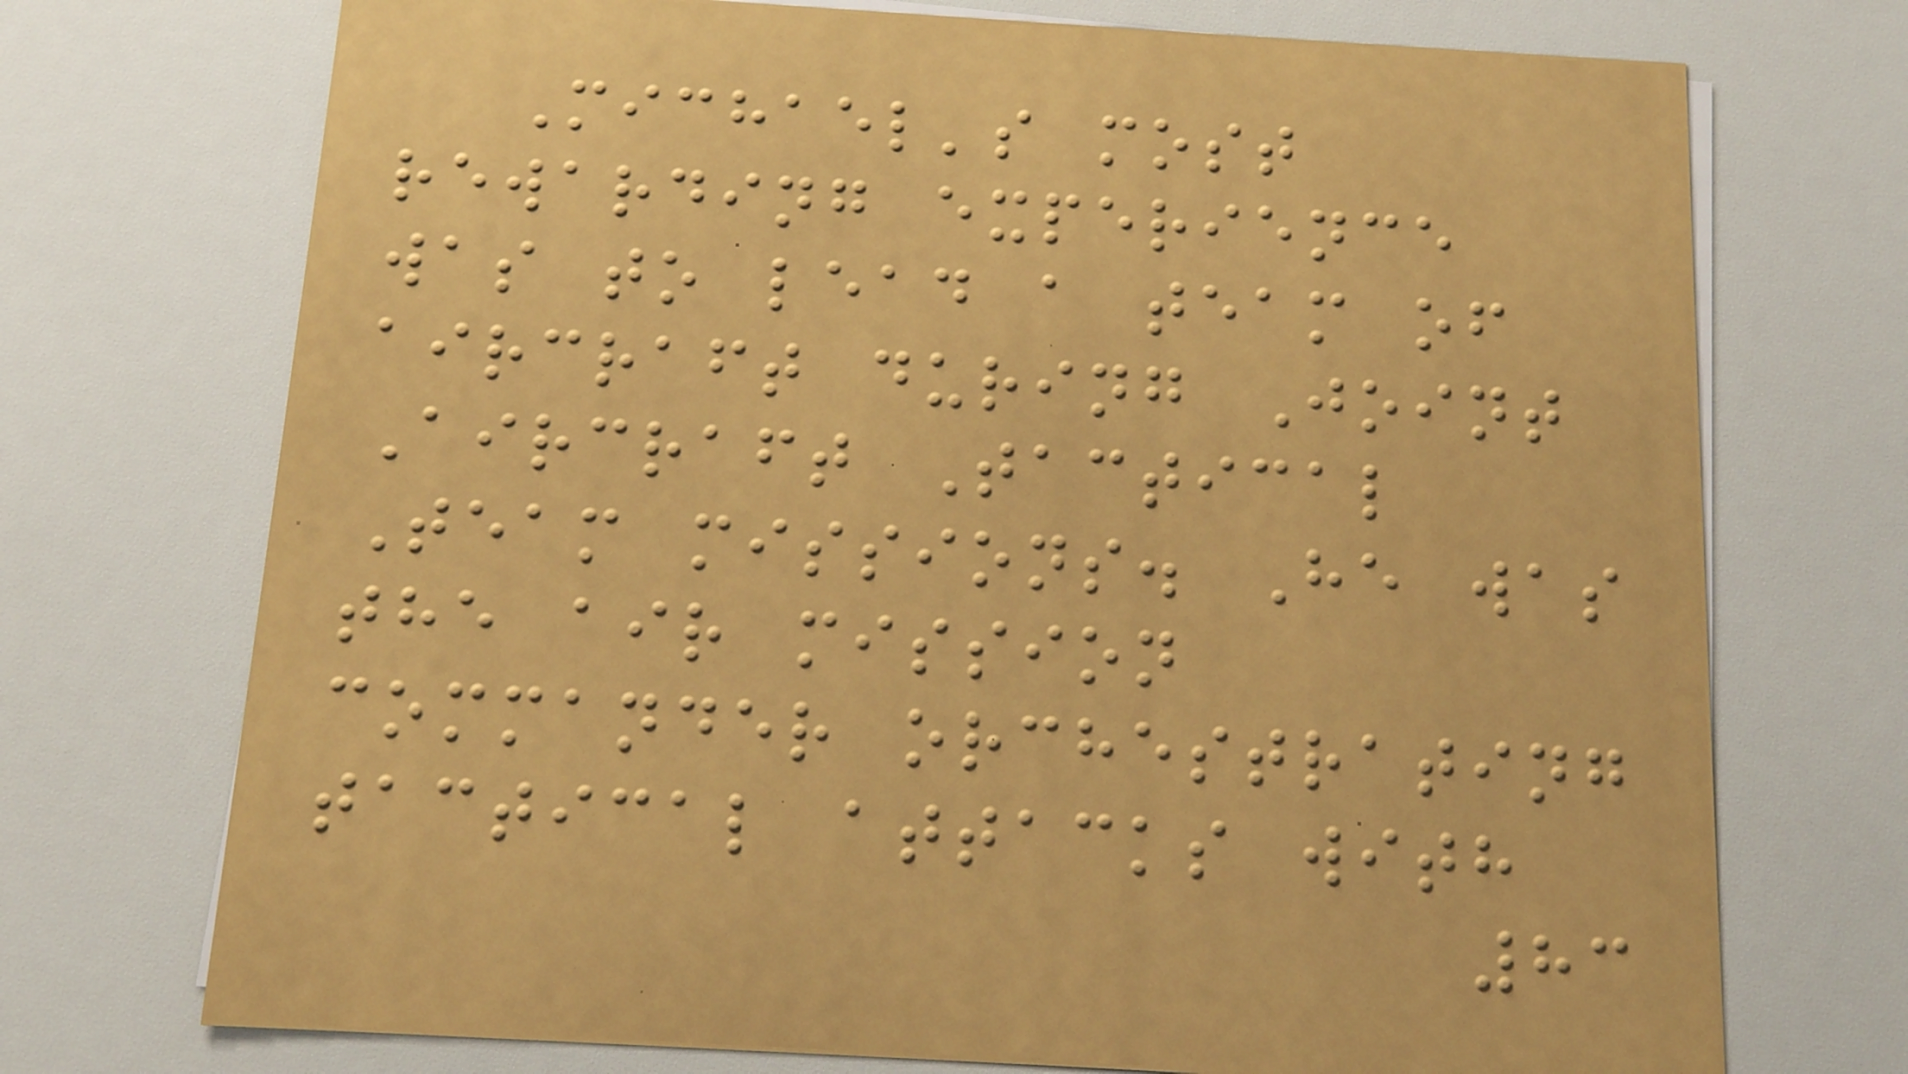Michael's most
rewarding experience
was to lead a team of
aircraft during Joint
Aircraft Tactical
Team missions. He was
the air mission
commander orchestrating
tactical attacks with
83
